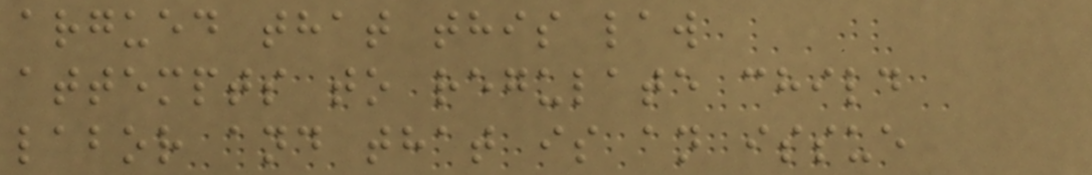argued that this law
attempts to regulate child
labor and that is an issue
